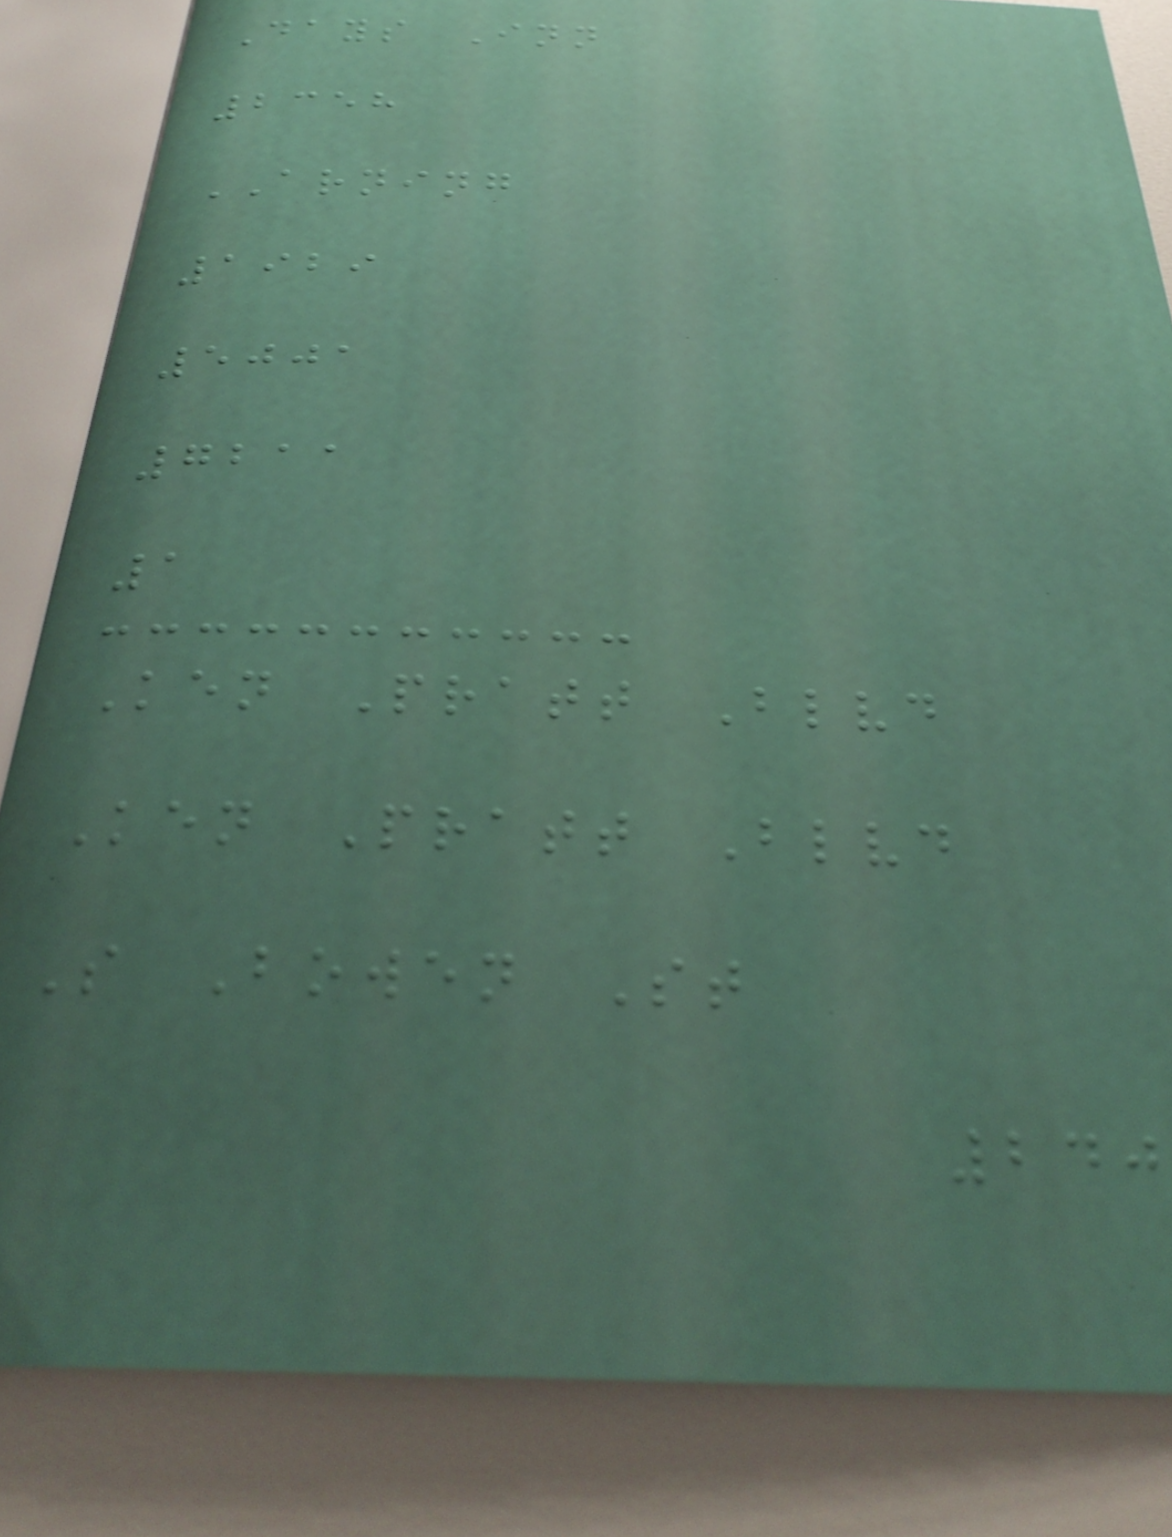Days Inn
2358
ARNING
1929
5001
7211
1
Ken Pratt Blvd
Ken Pratt Blvd
S Bowen St
240
